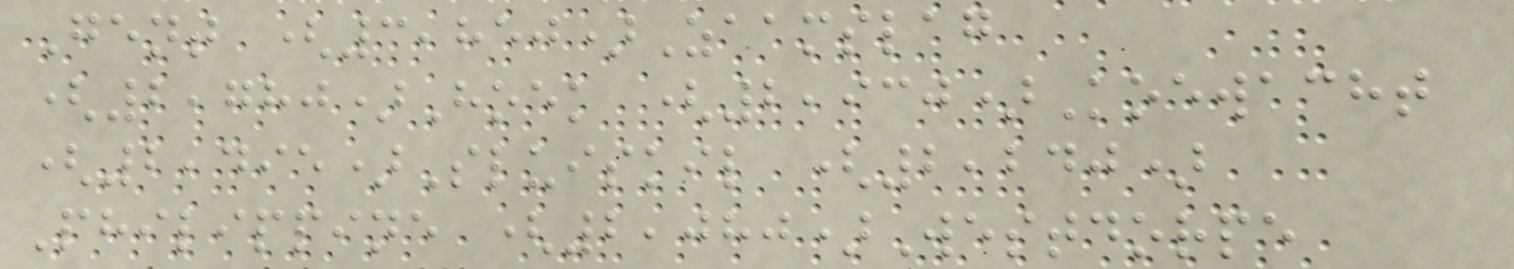Gent (3,850)Zaamslag
(2,780)Hoek (2,930)Koewacht
(2,495)Sluiskil (2,240)
Philippine (2,080)Westdorpe
